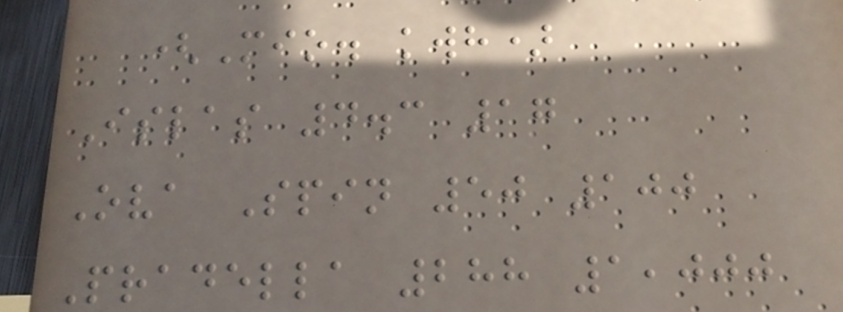(Mio. kwh)
Islas 4.3 17
Ova Spin 50 100
Pradella 288 1,000
